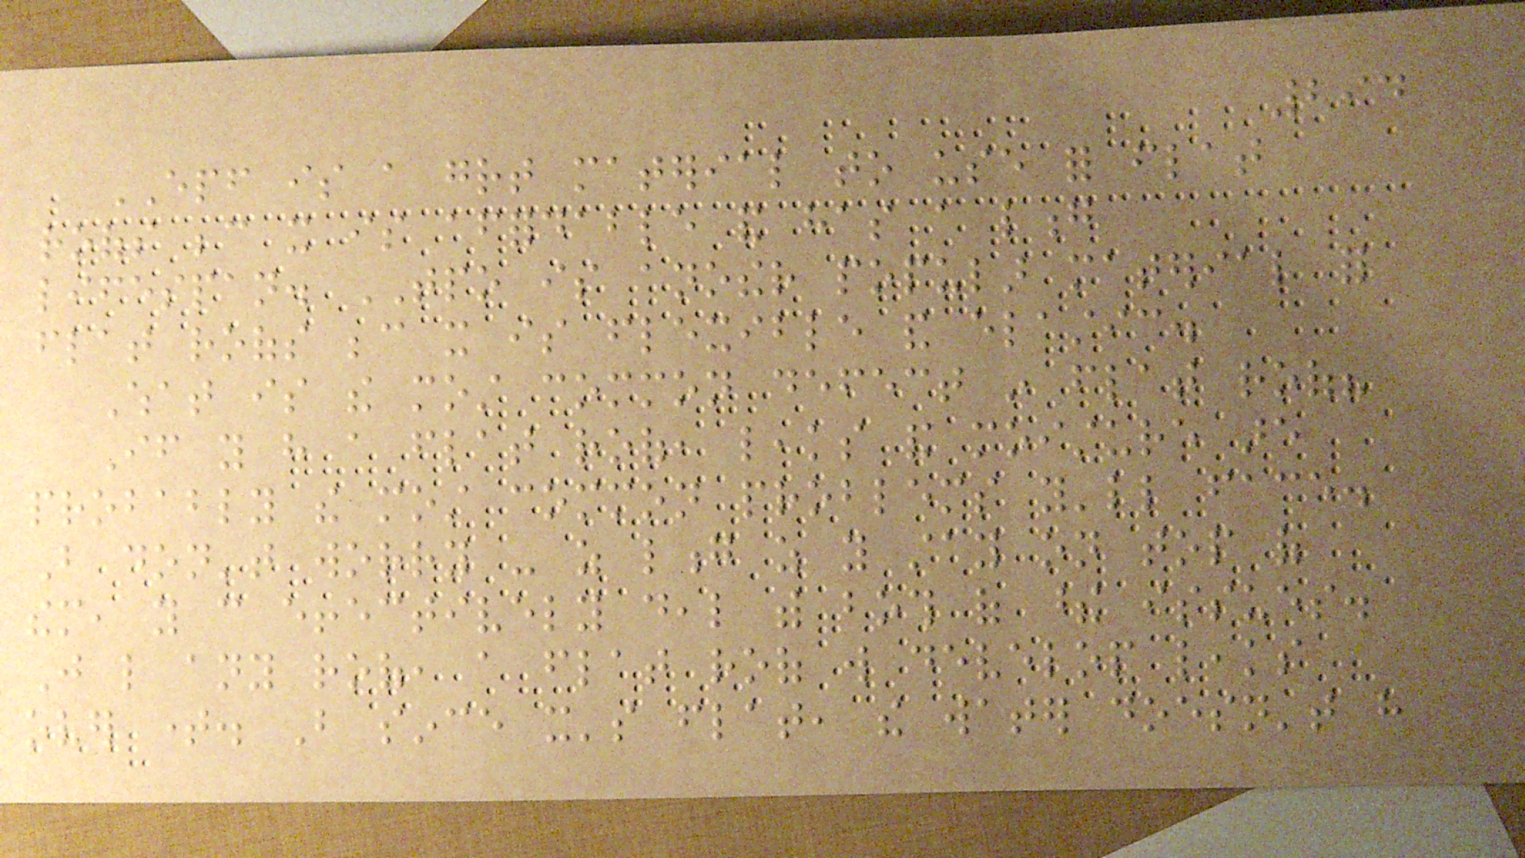294
EPF is a great material to use for flat
roofs because it is affordable and has a long
lifespan. TPO is another popular material for
flat roofs because it is flexible and elastic.
What is the most common defect in flat roof?
If you have a flat roof, leaks and moisture are
probably the most common problems you'll face.
But don't worry - as long as you stay on top of
them, you can effectively deal with both of these issues.
Just like any roof, a flat roof will develop leaks
over time. But since it's flat, the water doesn't have
